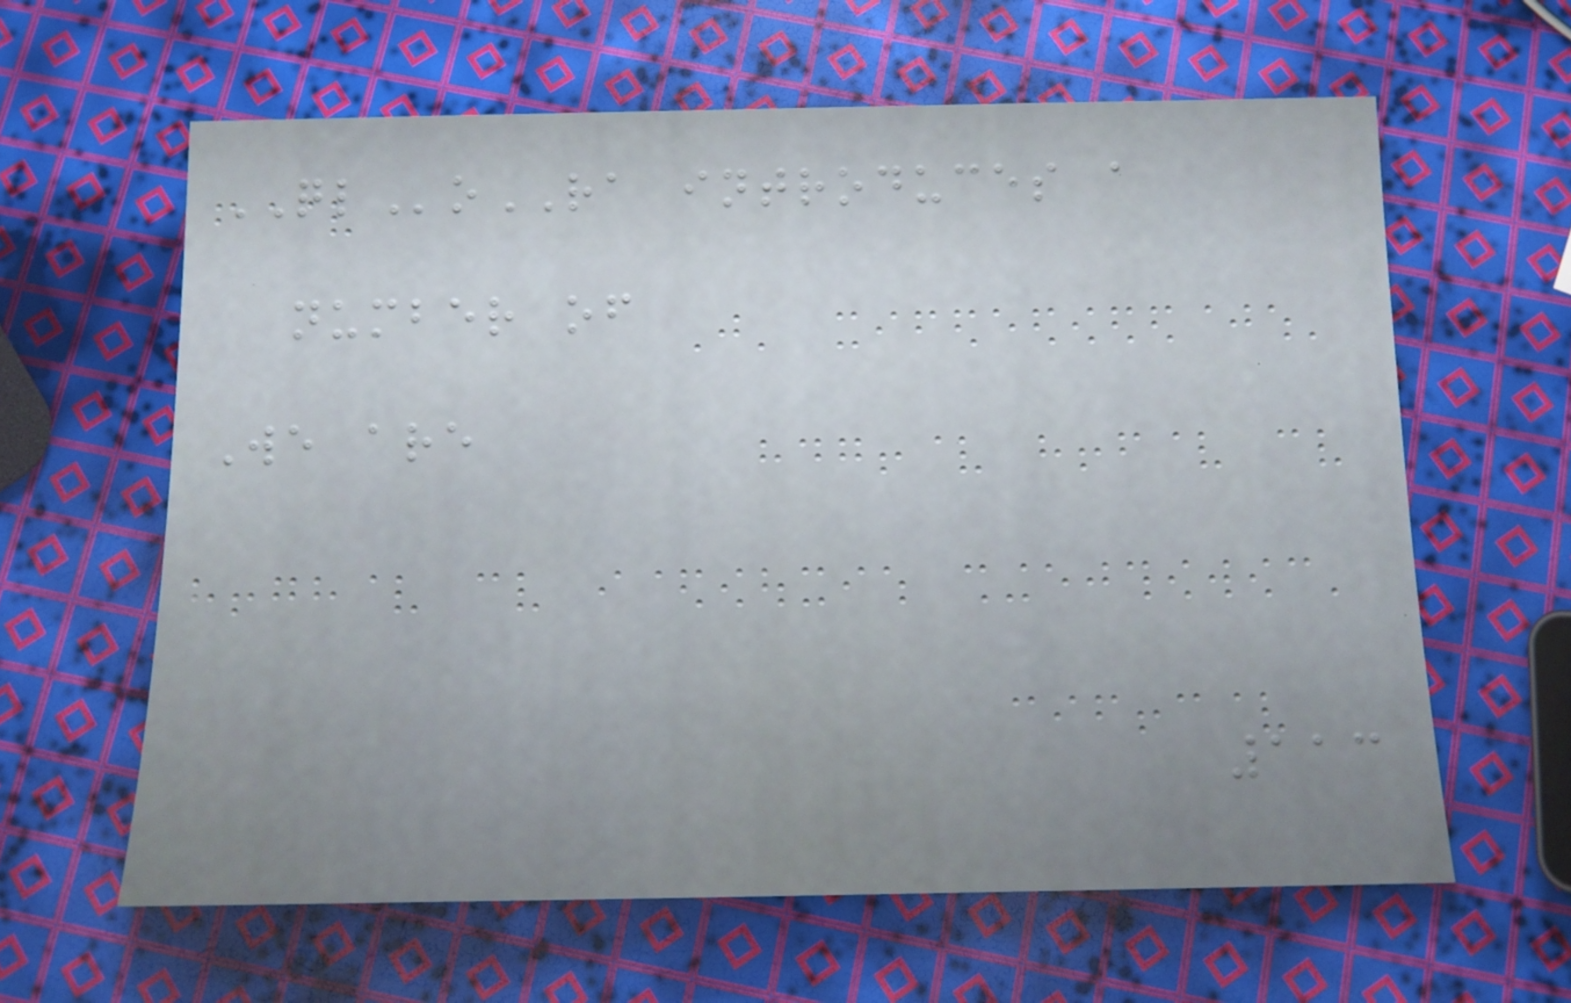QLoRA introduces a
number of
We are
113
